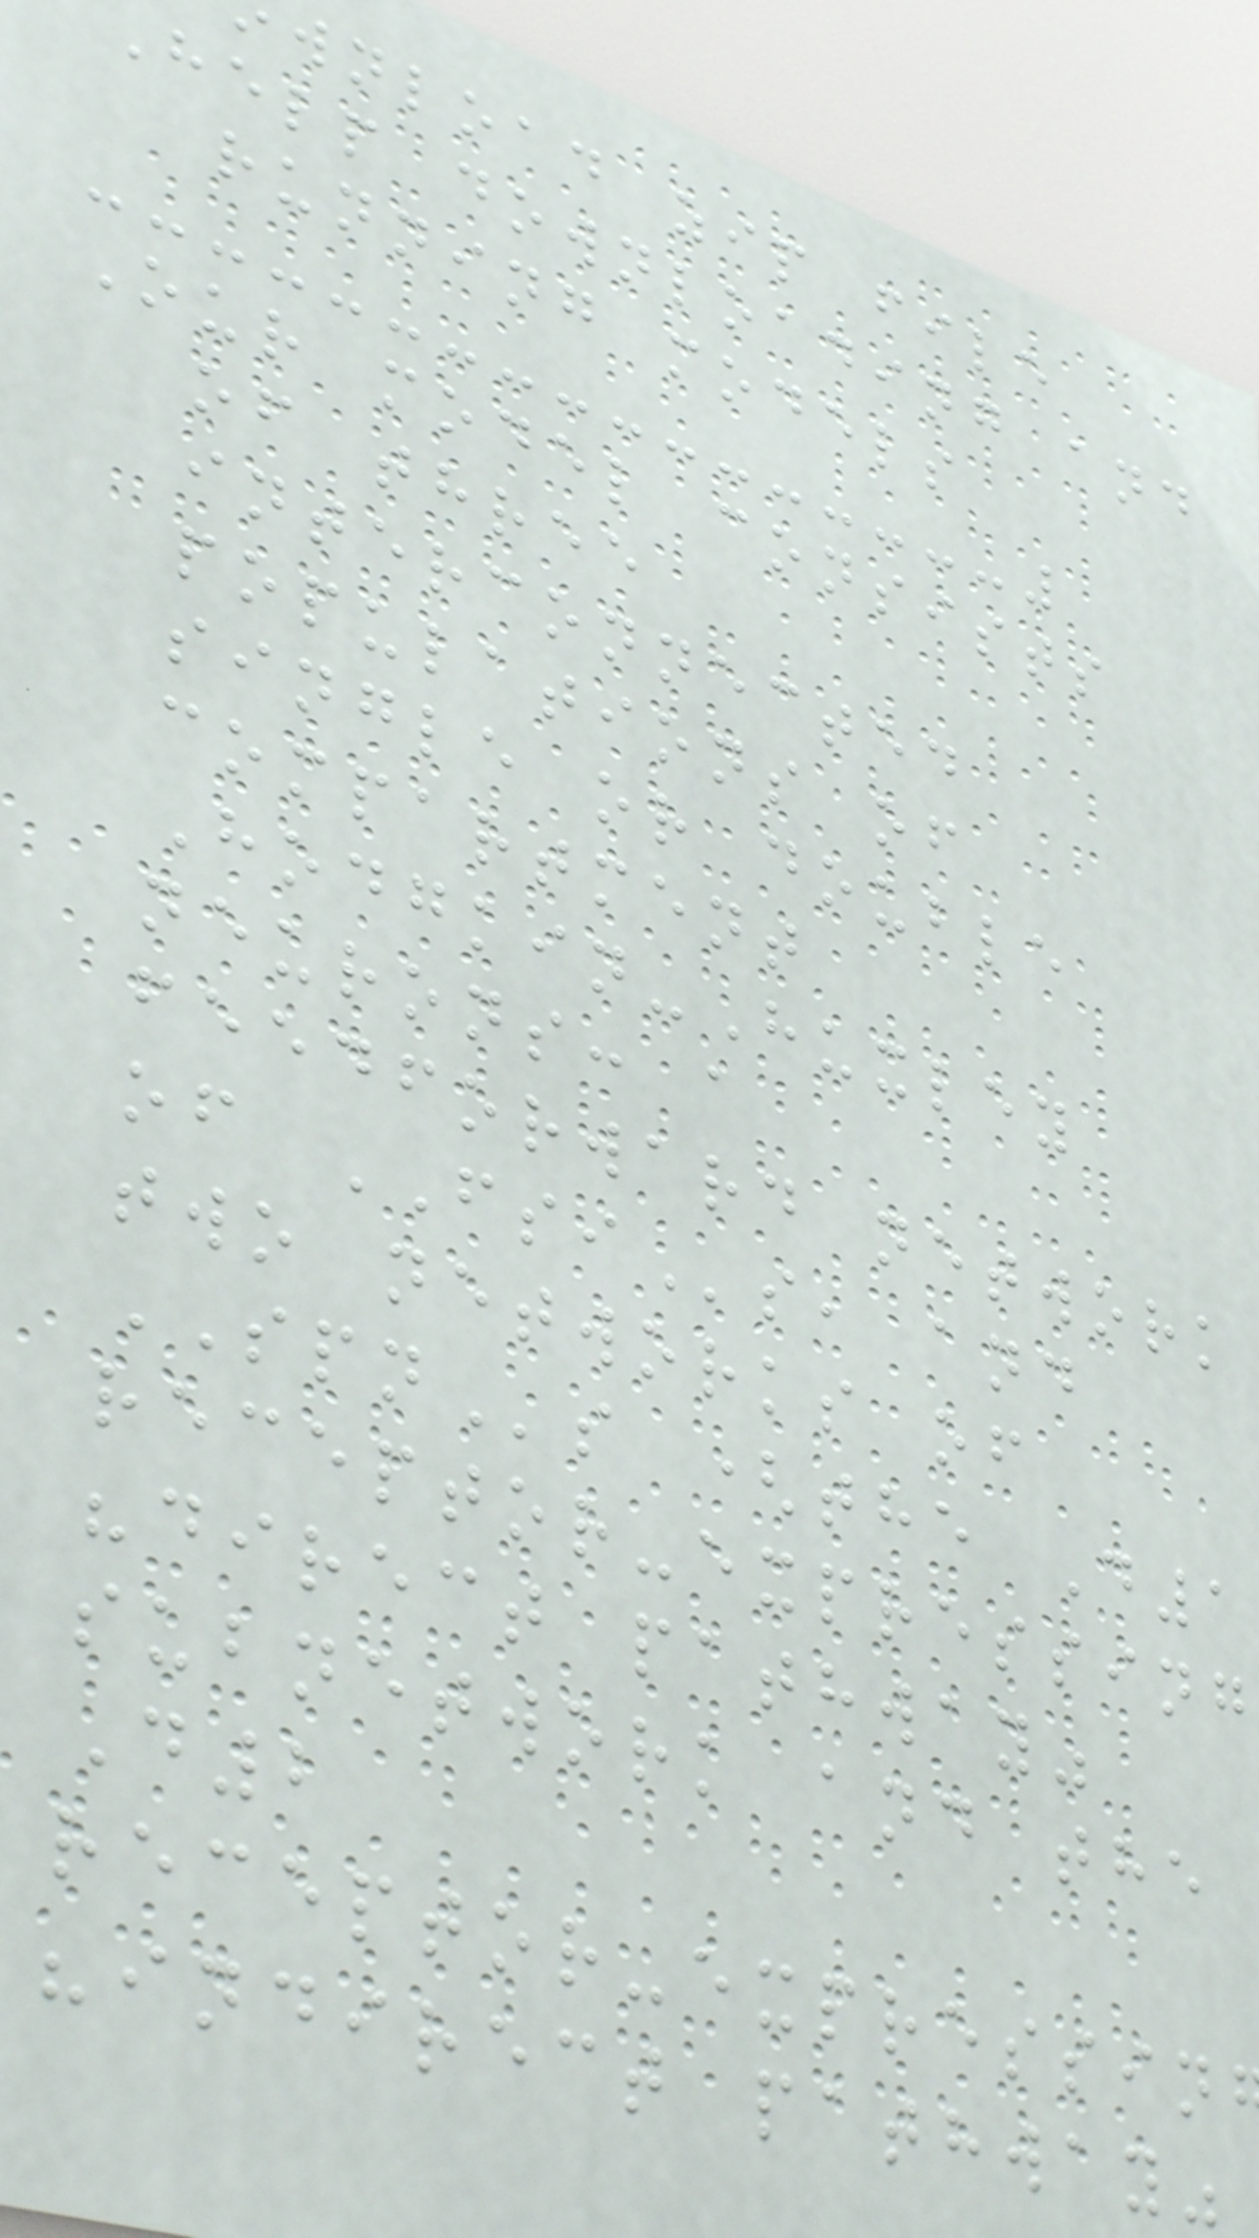wnload zip file
help downloading and
running models
Our model consists
of three
interconnected
populations of
single or double
compartment
Hodgkin-Huxley
neurons: a
feedforward network
of FSIs, and
two networks of
SPNs (the D1
receptor-expressing
"direct pathway"
subnetwork and the
D2
receptor-expressin
"indirect pathway"
